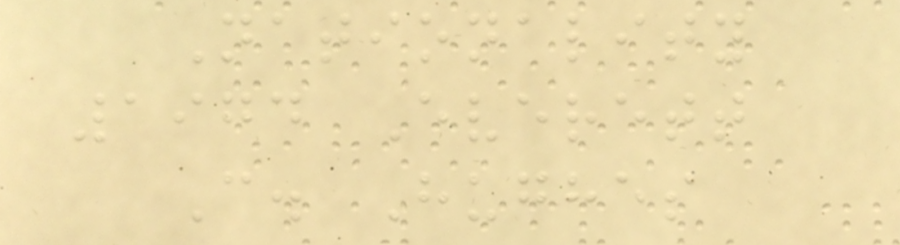Nationality
1974 Everett
C. Hughes
